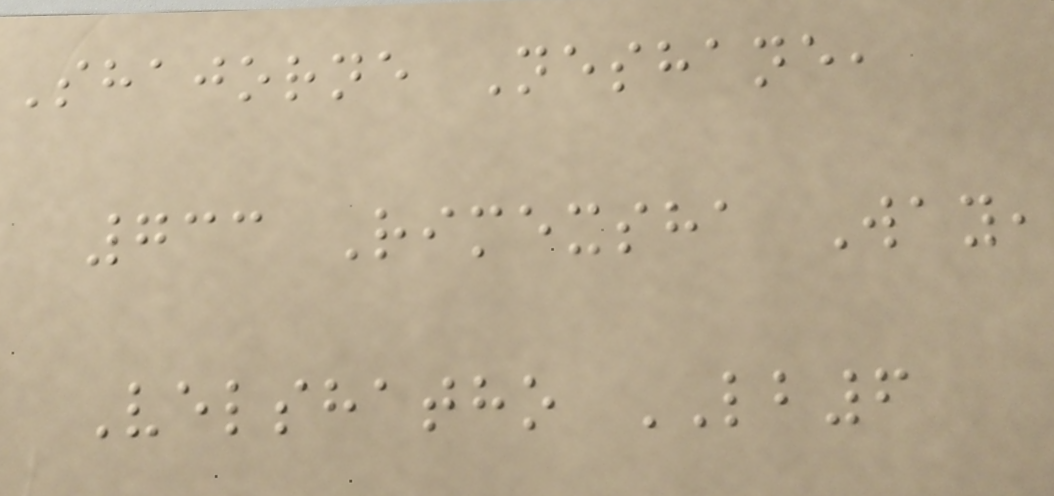Shajorne Neshane,
733 Rimexsha Way,
Velshatho LB6
